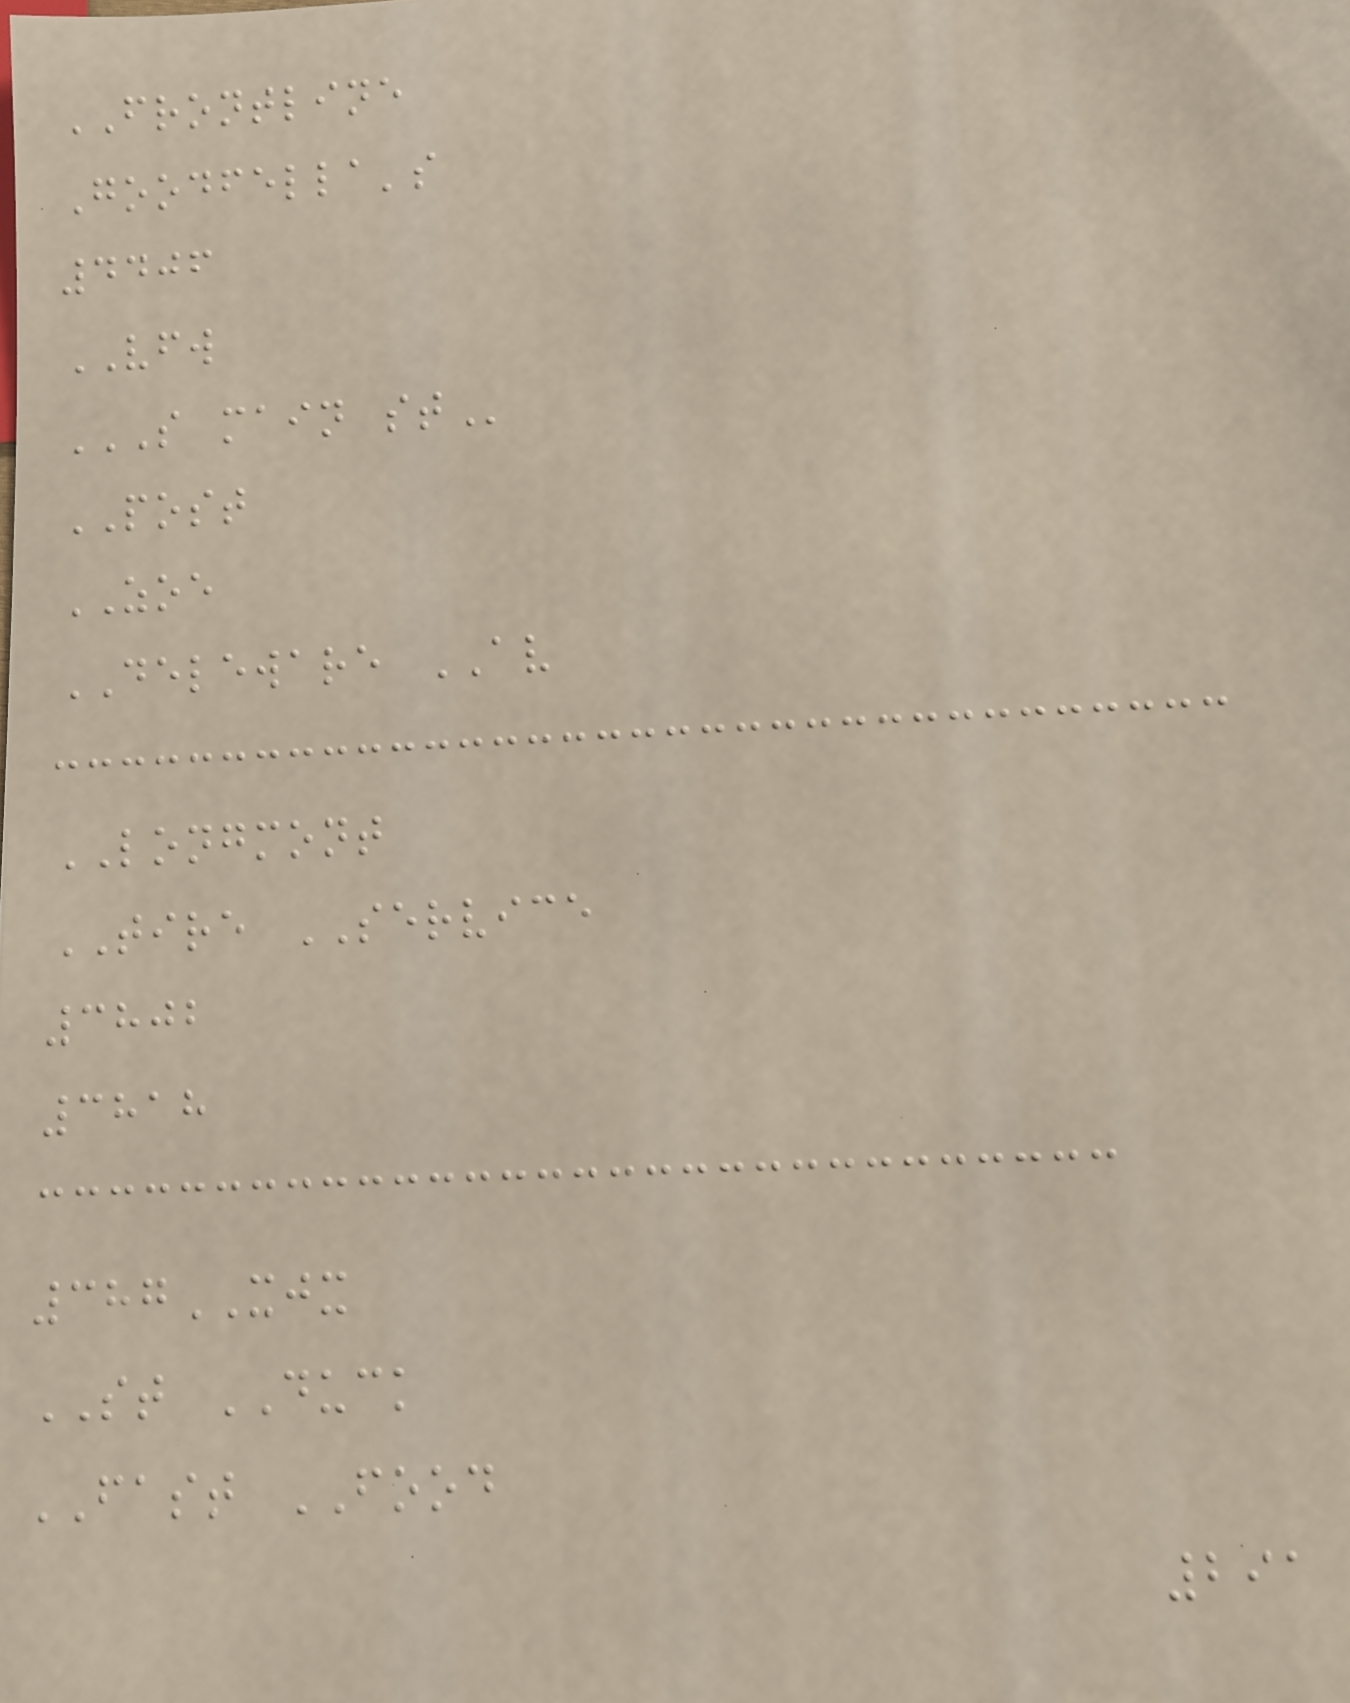FRONTLINE
Goodfella's
4406
VFW
S MAIN ST
POST
ZOE
DELEWARE AV
LONGMONT
TIRE SERVICE
3802
3818
387XJX
ST DUCK
FAST FOOD
291
